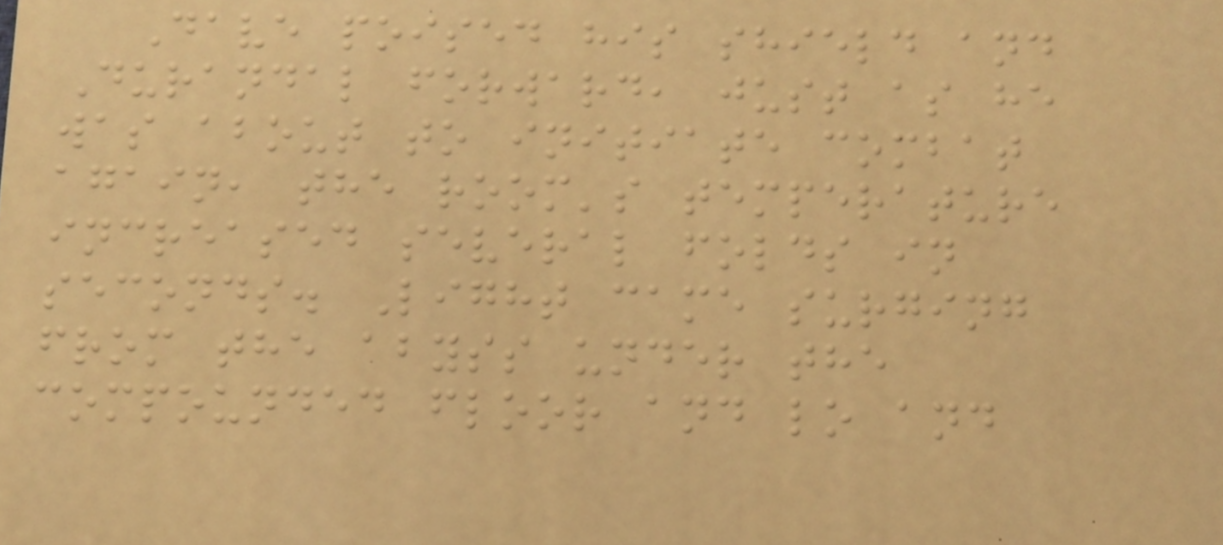Dave poised his shield and
Durandal forward, just as he
was about to initiate combat
again, the room's temperature
increased several folds in
seconds. Light came surging
from the abyss under the
compounded floor and lo and
